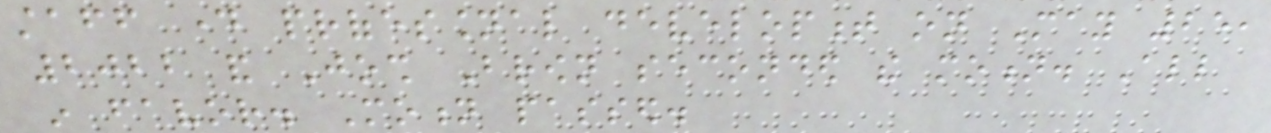staff day professional development on May 25,
2022 and Josh Brown seconded the motion. All
in favor. Motion passed.
